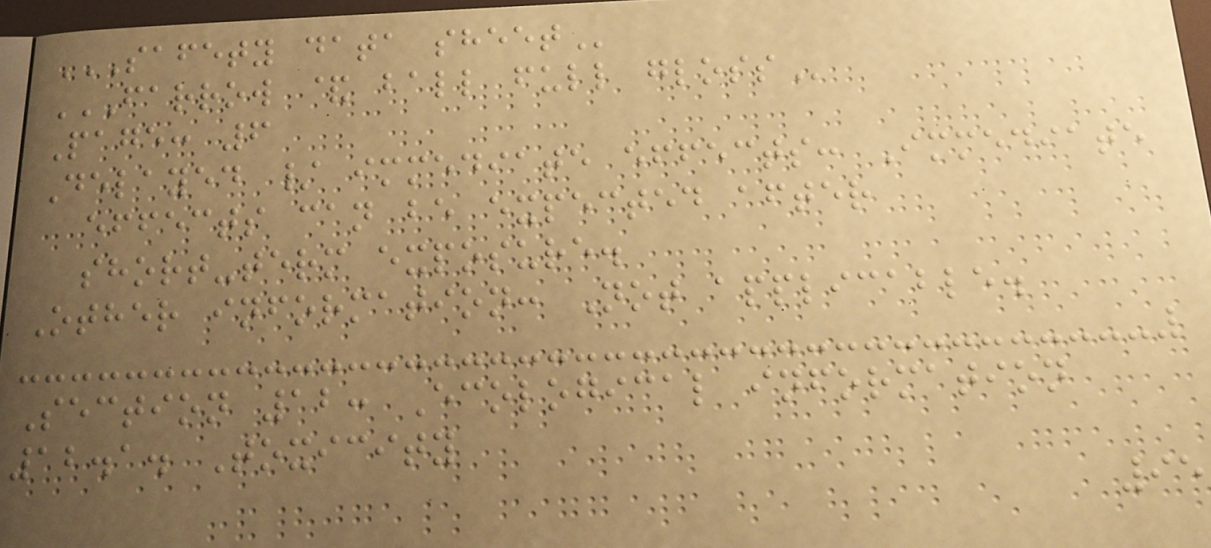SAFETY DATA SHEET
FARROW & BALL FULL GLOSS
Page: 6
Delayed / immediate effects: Immediate
effects can be expected after
short-term exposure.
Other information: Not applicable.
Section 12: Ecological information
12.1. Toxicity
95
